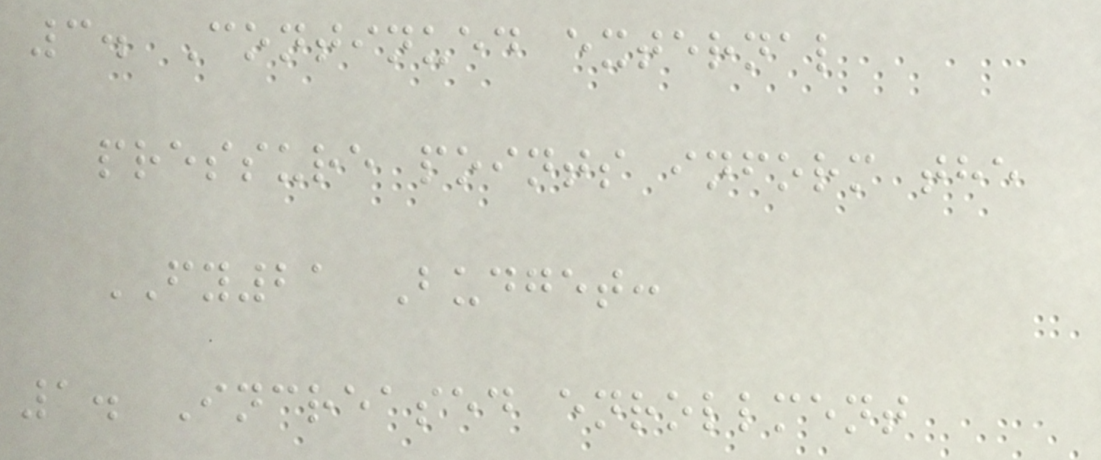3. Continued external
pressure points inform the
FY21 Budget:
1. Increased enrollment
